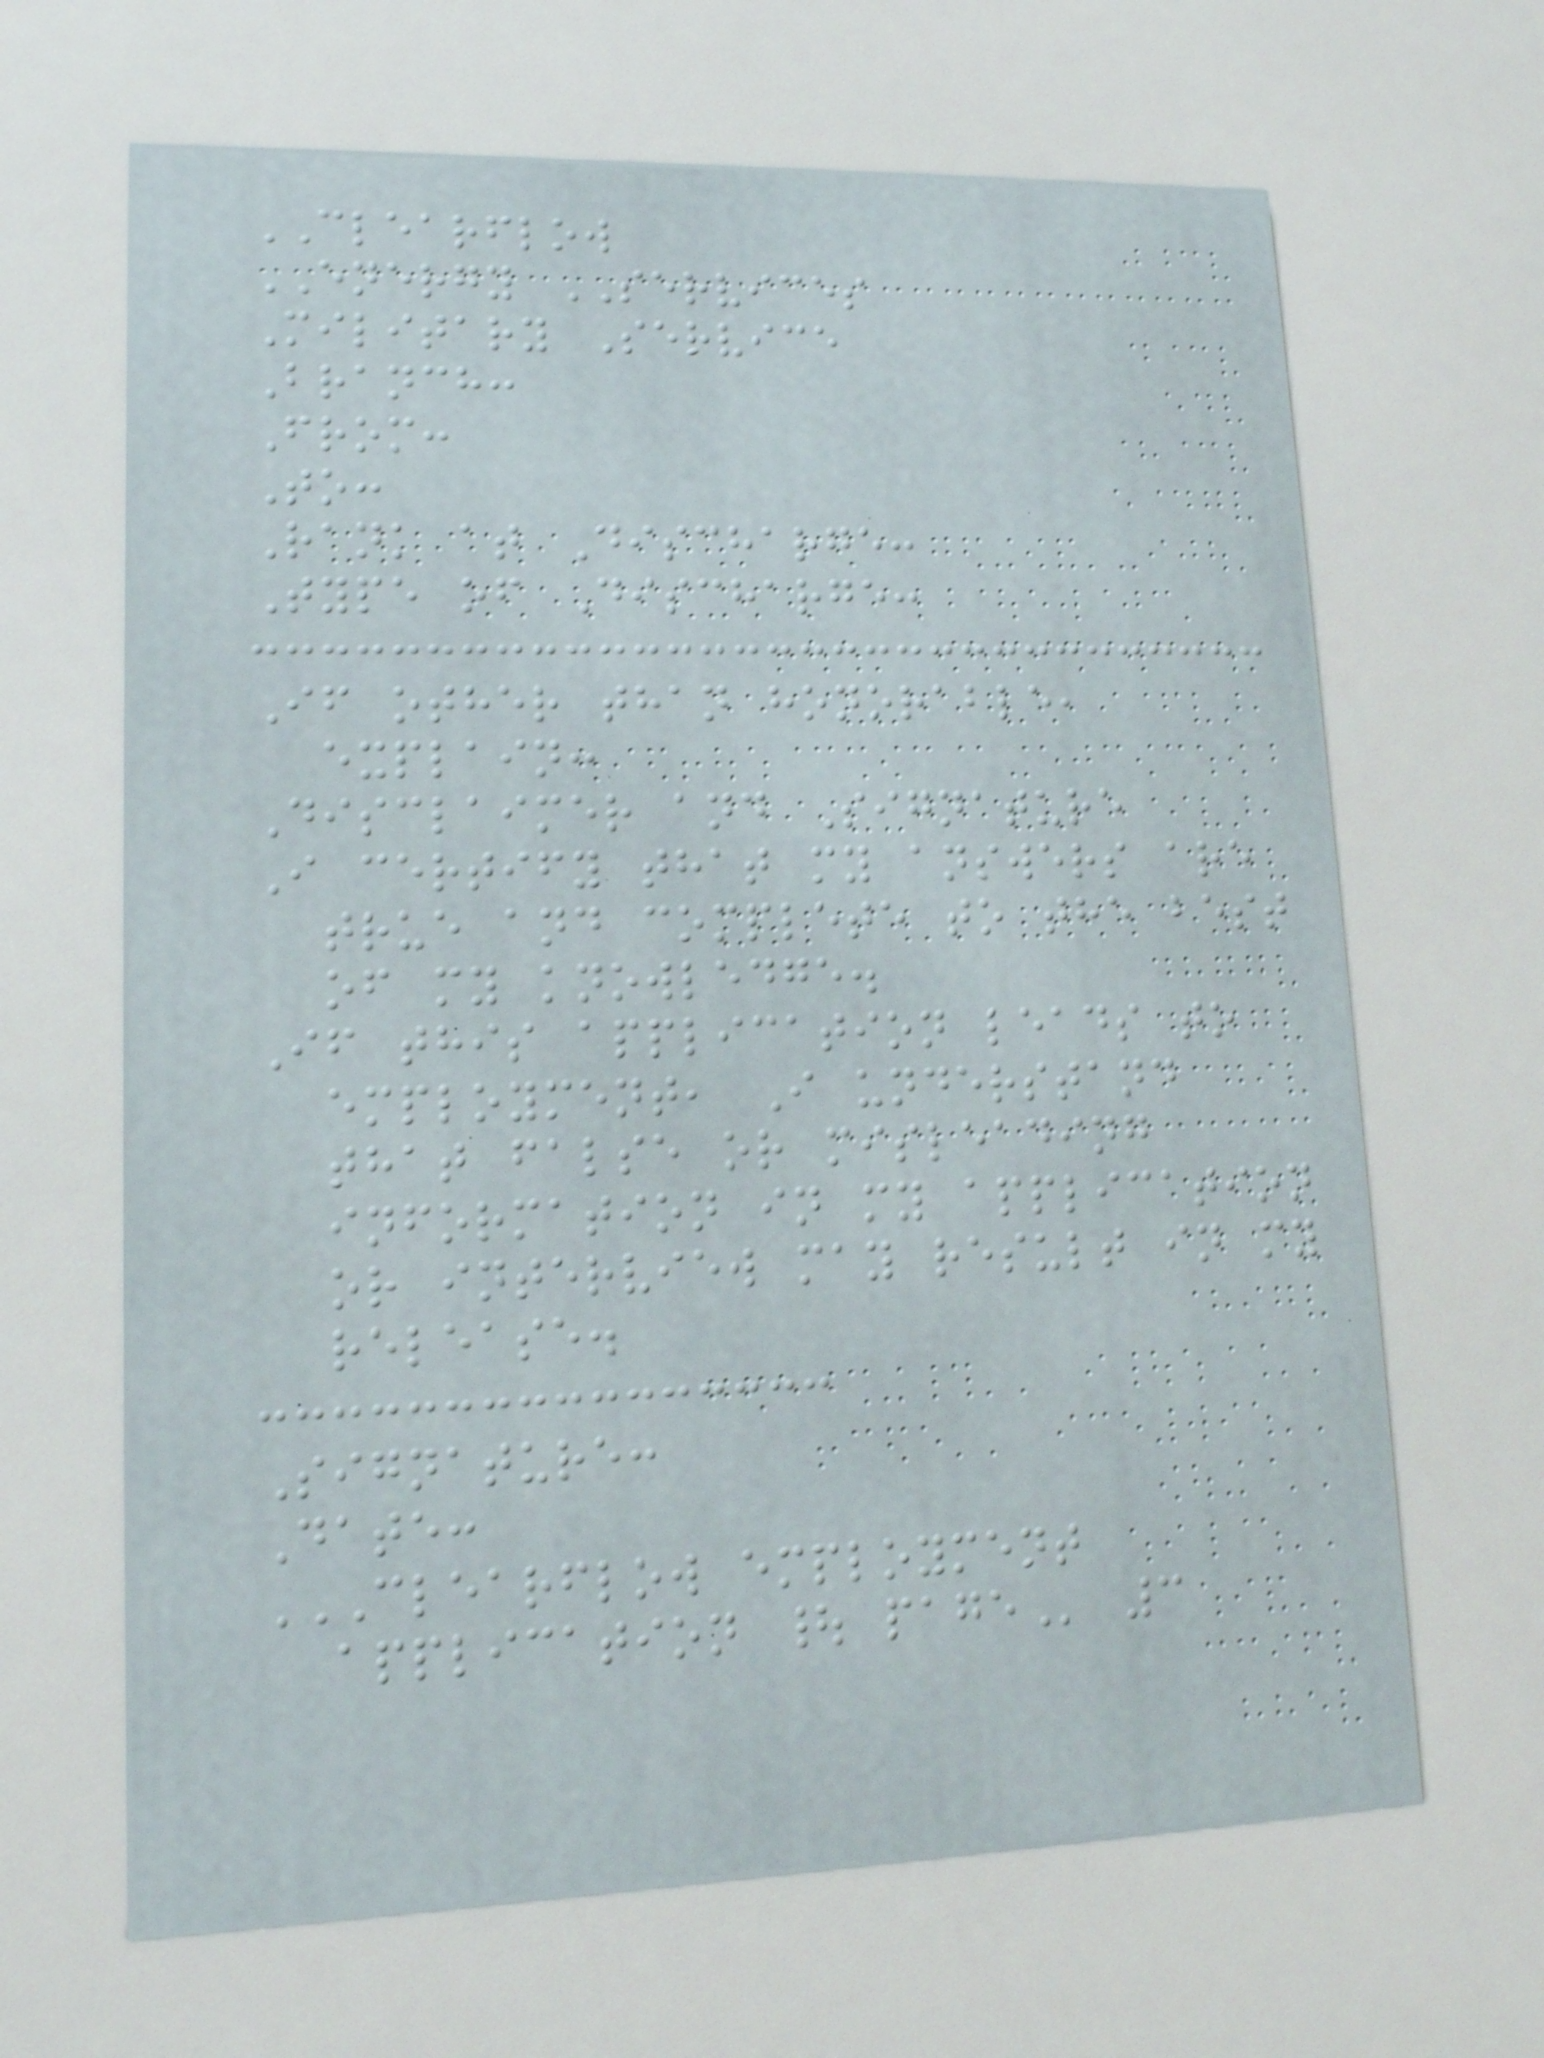CLEARFLOW
ENERGY SERVICES
Military Service
Branch:
From:
To:
Rank at Discharge:
Type of Discharge:
If other than honorable,
explain:
Disclaimer and Signature
I certify that my answers are
true and complete to the best
of my knowledge.
If this application leads to
employment, I understand
that false or misleading
information in my application
or interview may result in my
release.
Signature:
Date:
CLEARFLOW EMPLOYMENT
APPLICATION | PAGE 3
